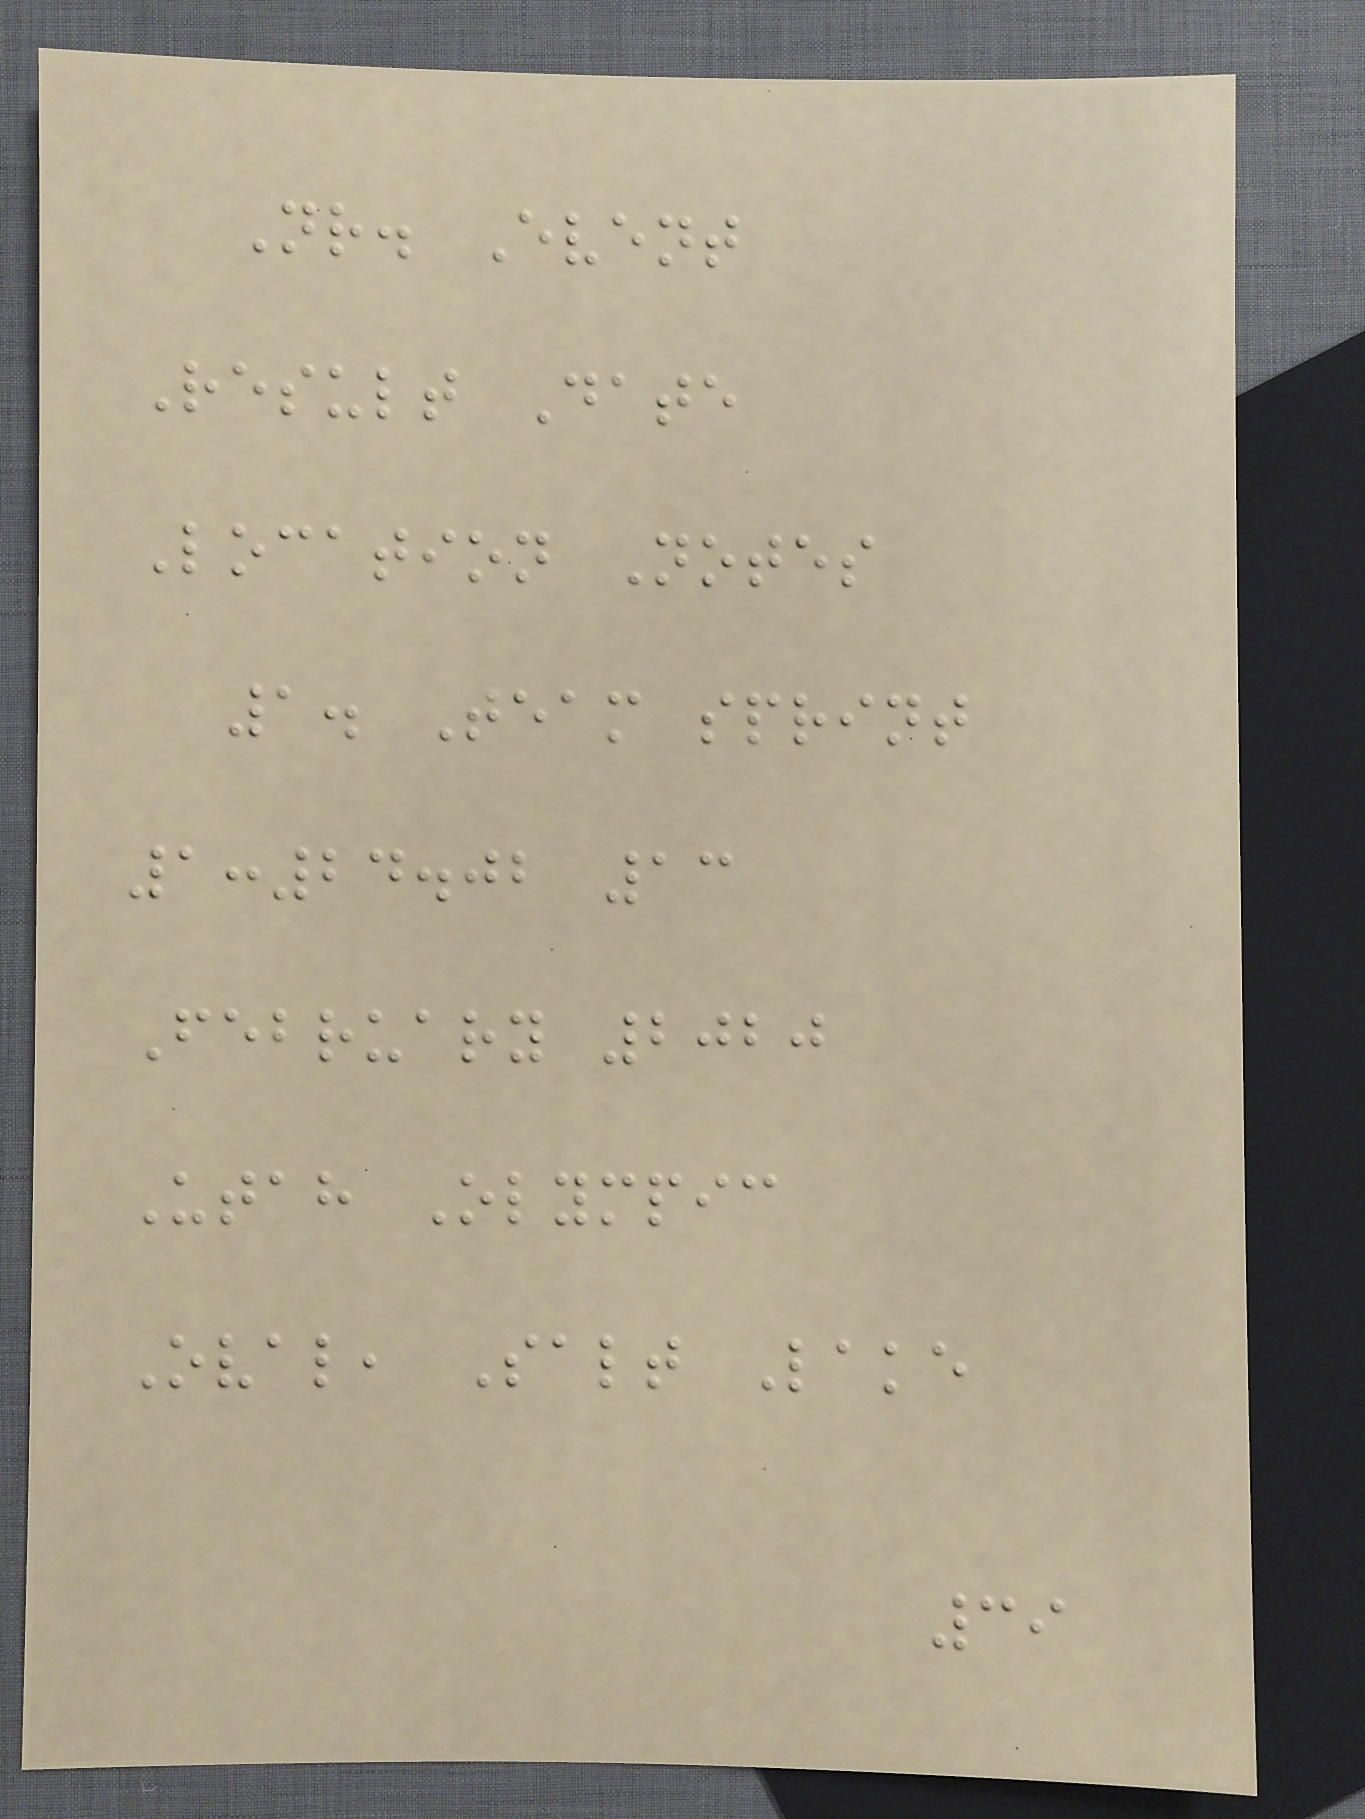Nr. Event
Result Date
Location Notes
1. Team sprint
1:24.02 13
February 2020
Utah Olympic
Oval, Salt Lake
39
